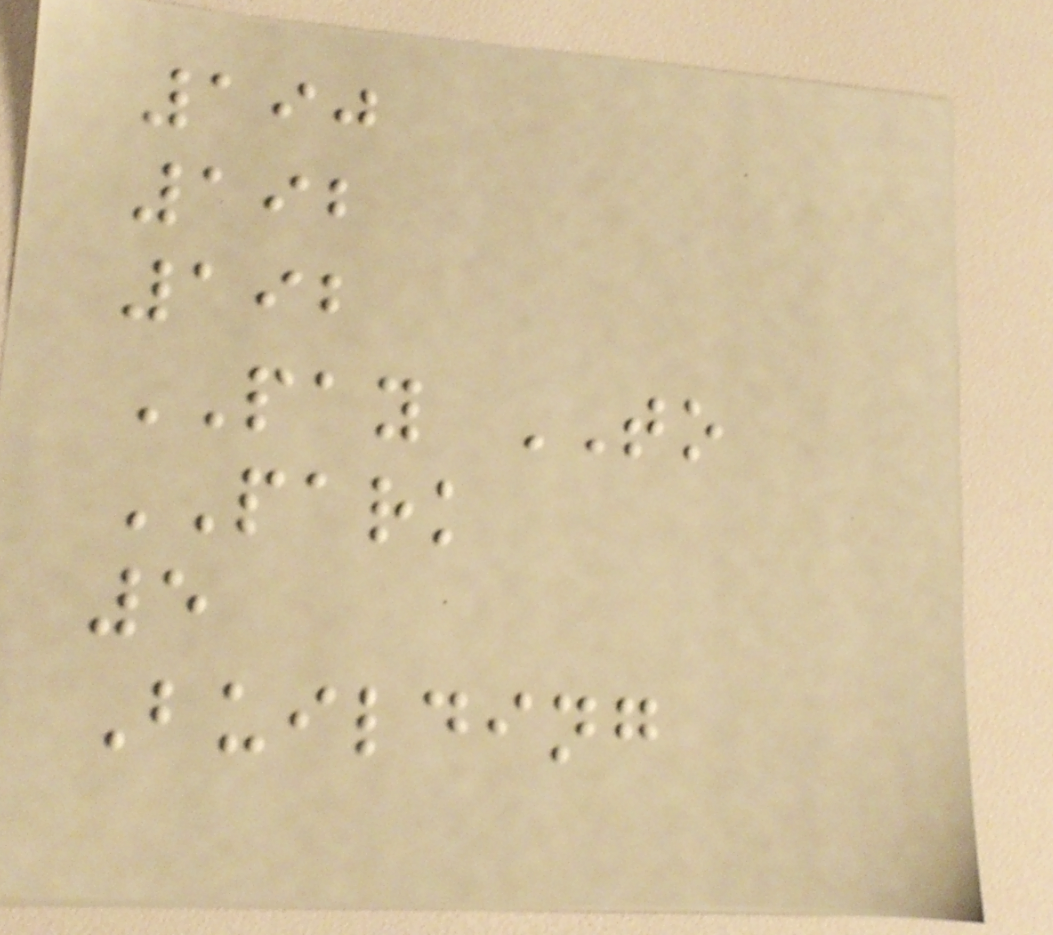190
192
192
PAY TO
PARK
5
Building
